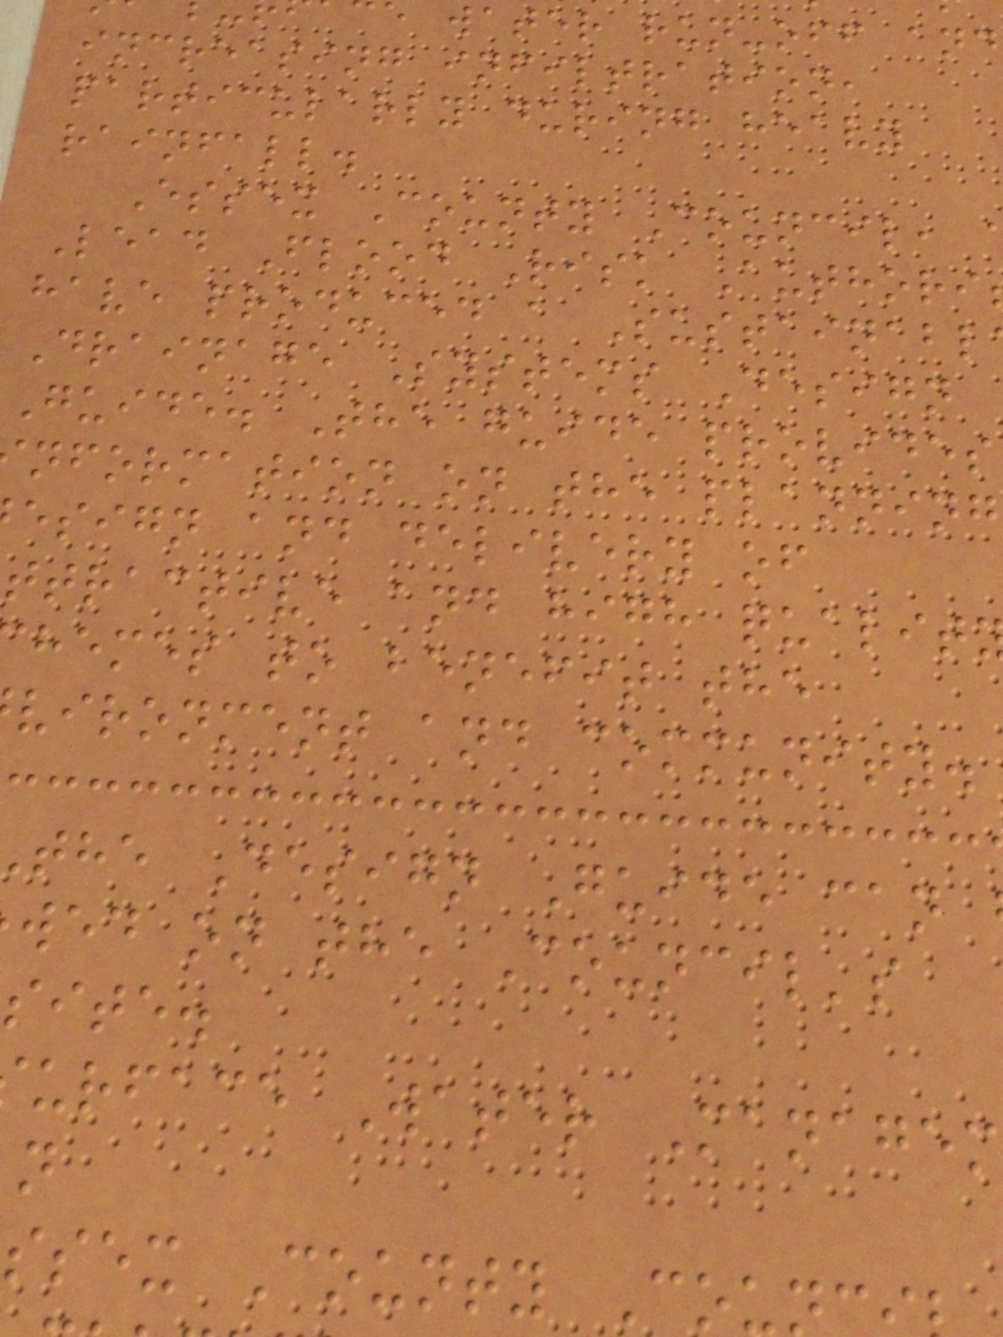water run-off and
increasing infiltration,
particularly during heavy
rainfall.
Essex County Council,
Lead Flood Risk Authori
have produced a Sustainabl
Drainage Systems Design
Guide. The guide provides
nformation on the planning
esign and delivery of
ttractive and high qualit
hemes to benefit the
vironment and community.
the Design Guide can
wed on the Council's
site.
urface Water Managem
ssex County Cou
